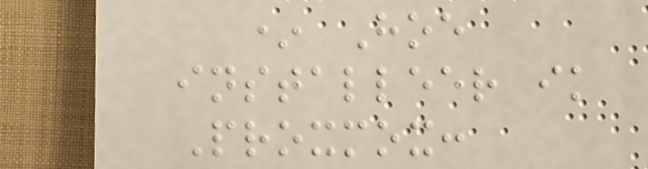* Hoe
installeer ik
Proxmox:
